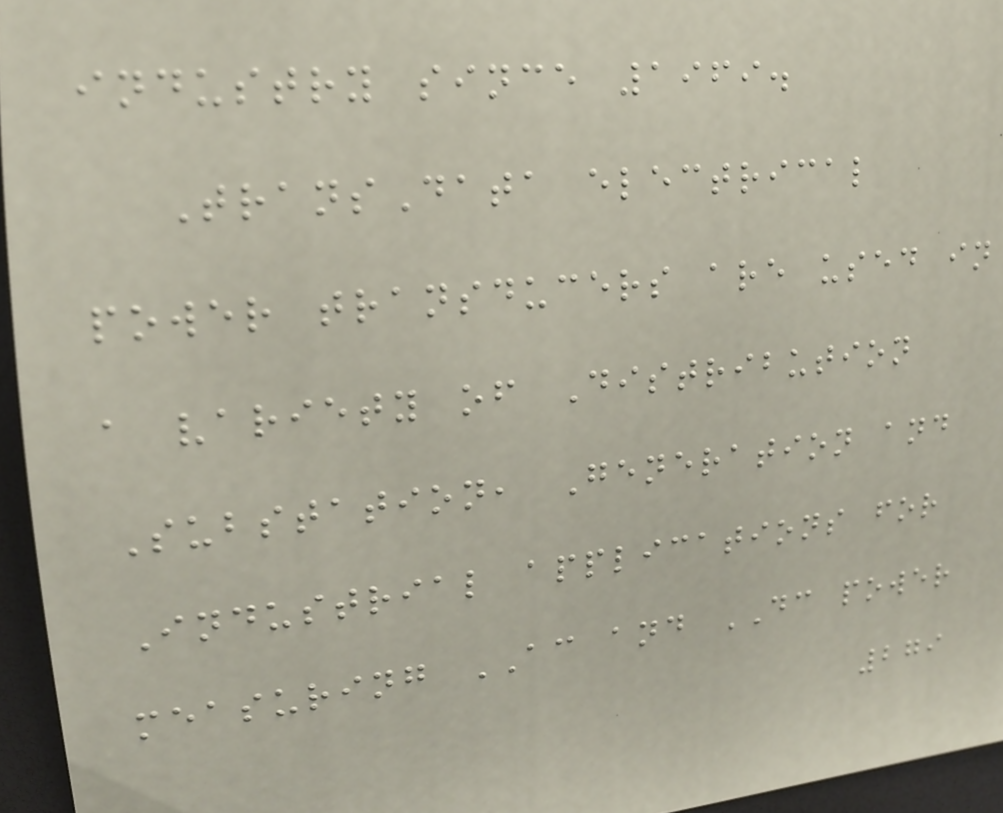industry since 1969.
TransData electrical
power transducers are used in
a variety of Distribution
Substation, Generation and
Industrial applications for
measuring AC and DC power
279
